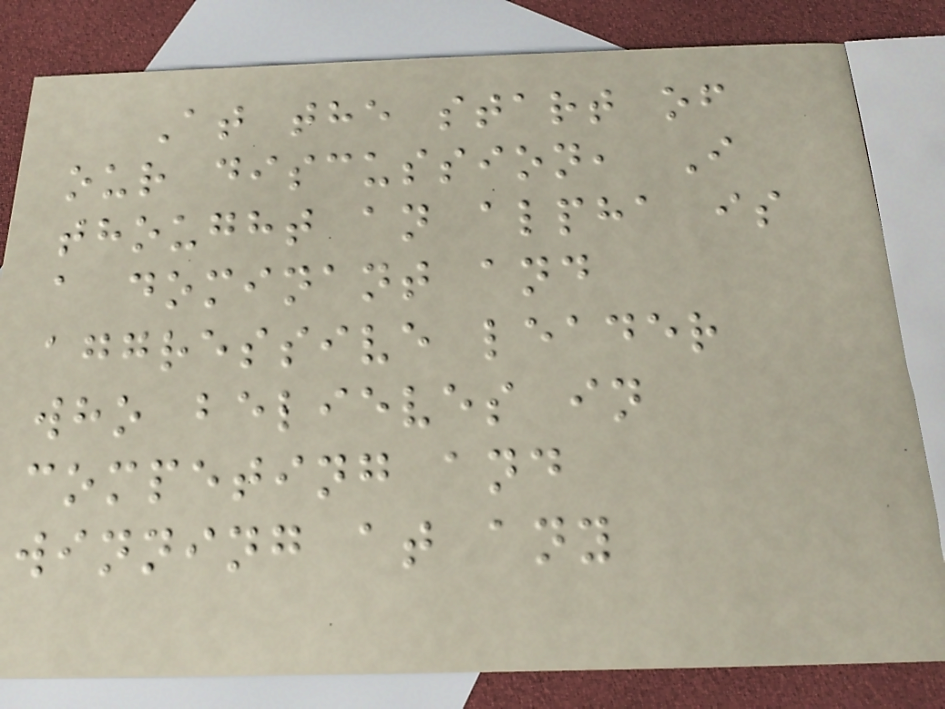At the start of
our discussion, I
thought an alpha is
a dominant and
aggressive leader
who believes in
competing and
winning at any
